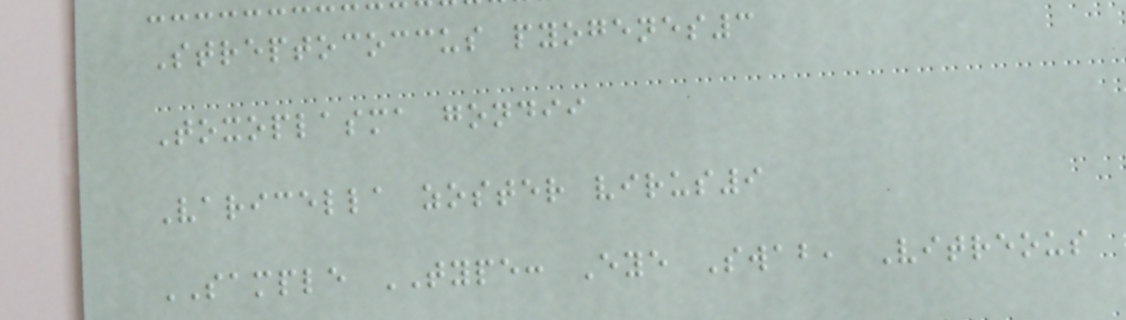Streptococcus pyogenes3
Toxoplasma gondii
Varicella zoster virus9
SAMPLE TYPE: Eye Swab, Vitreous
